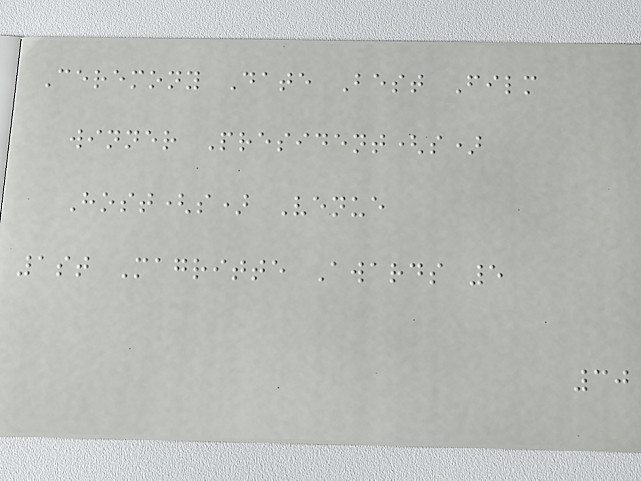Ceremony Date Best Film
winner President(s)
Host(s) Venue
1st Magritte Awards 5
30
